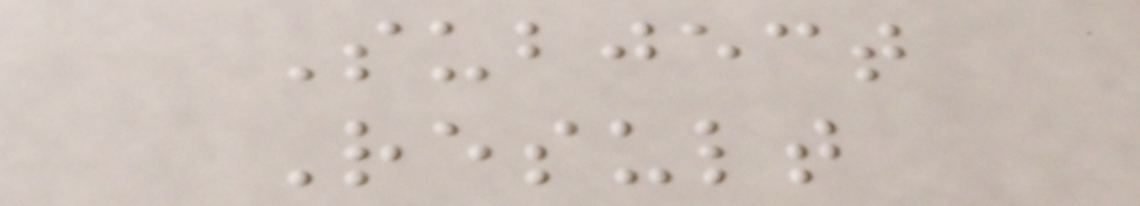Subject
Result
